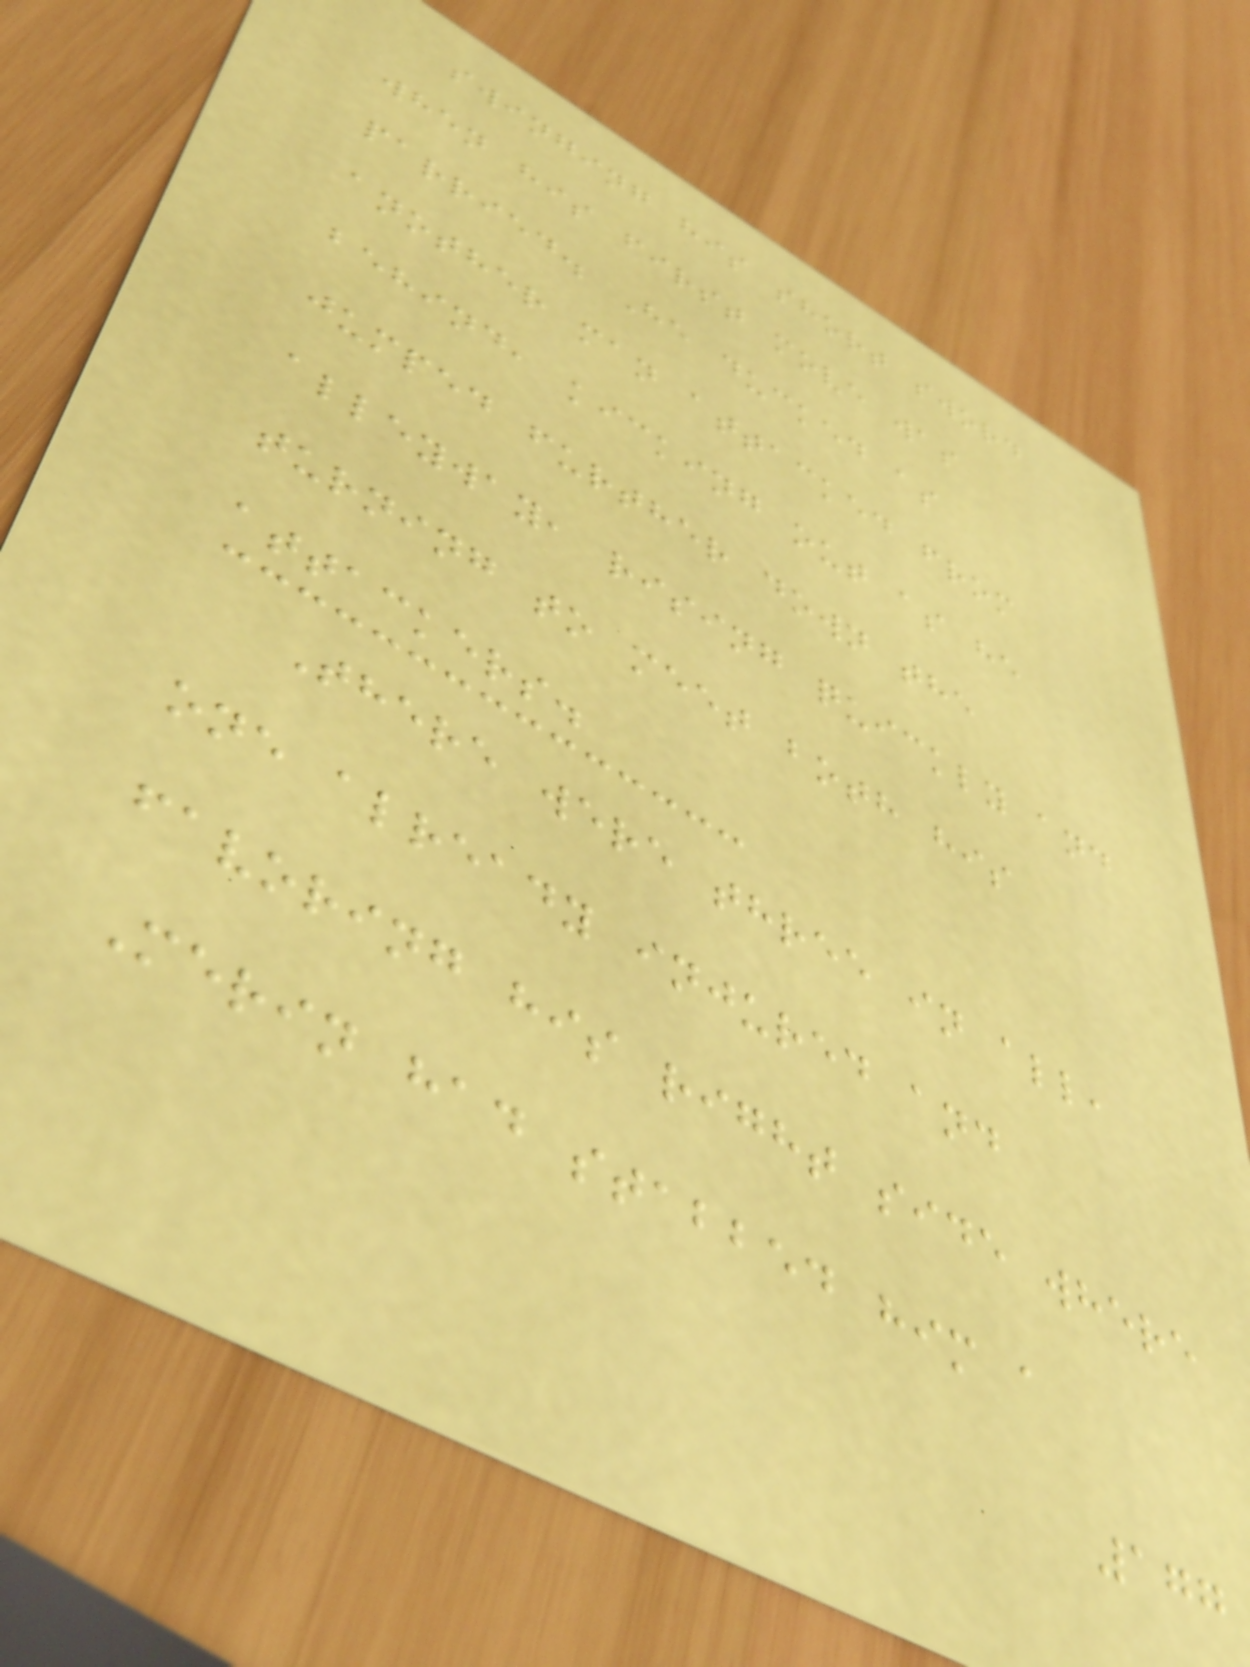swinging his short sword
when his first move was
parried. He ducked as
another man attacked from
behind, kicking out as he
jumped further down the
alleyway, rising quickly and
turning to meet both his
attackers.
There were three in all,
one already injured and
favoring his right side where
Merin had stabbed him a
177
